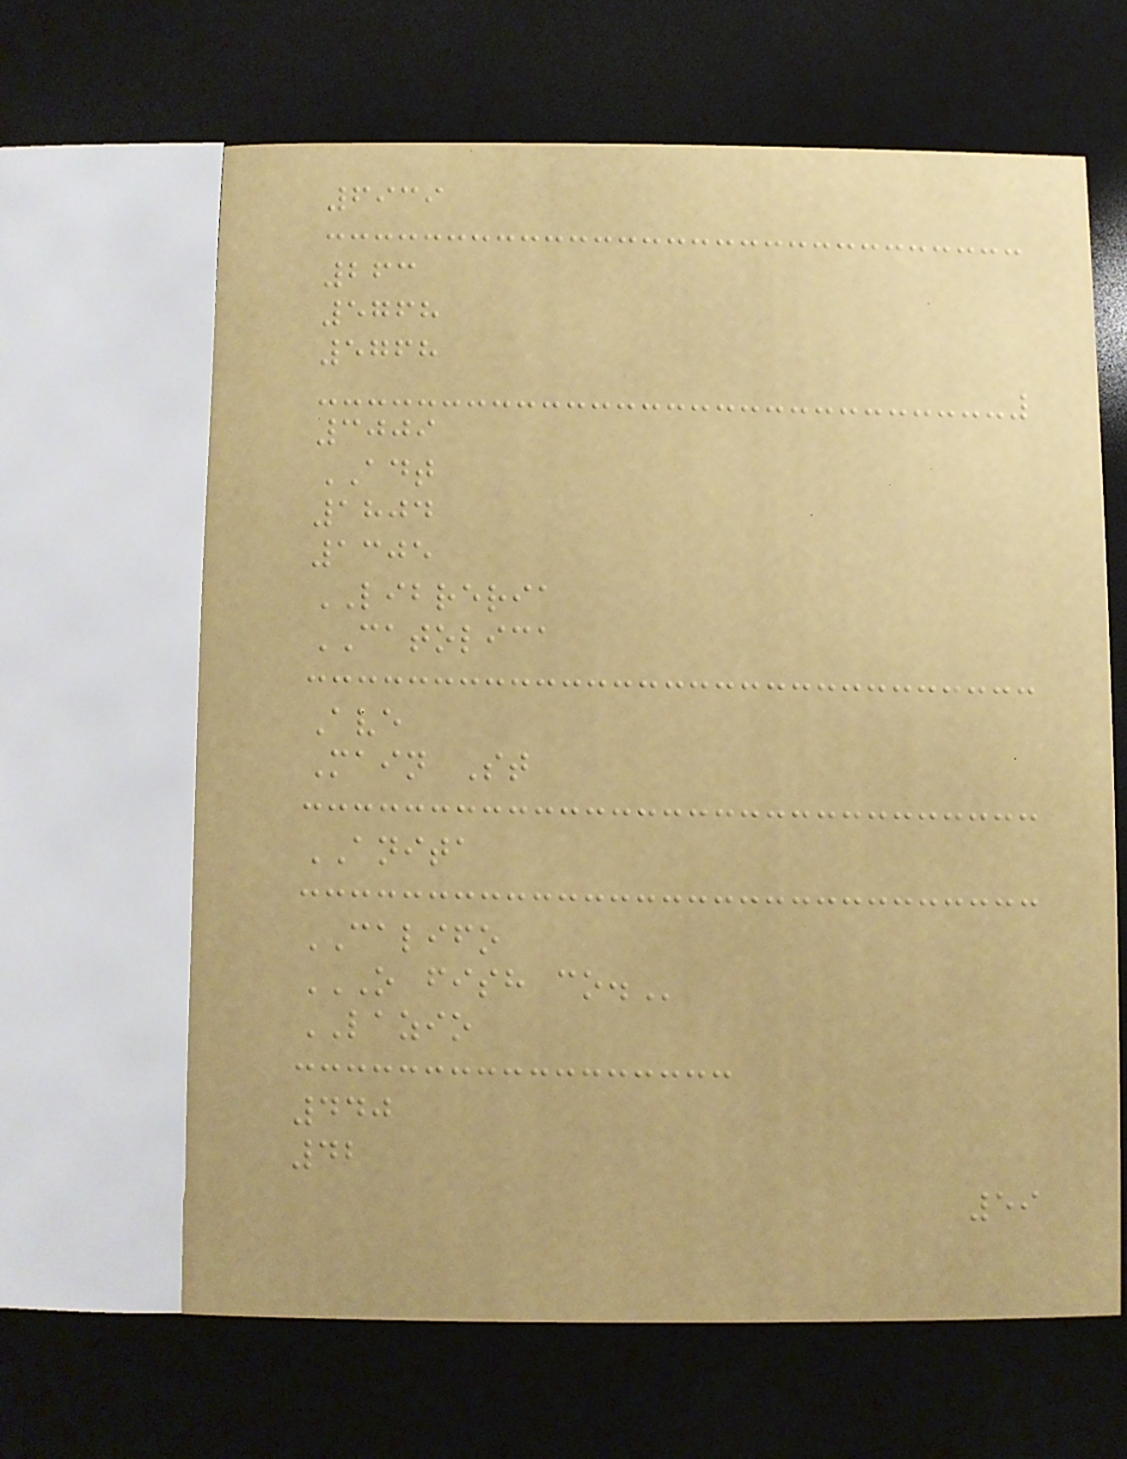6939
263
5768
5768
3009
ADT
1804
1305
LIBRERIA
CATOLICA
Ave
Main St
ANITA
CALIFO
O FISH CO.
LAZIO
440
42
59
